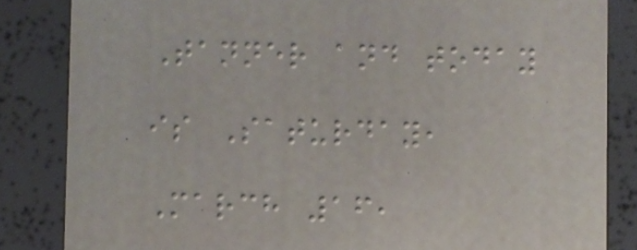Tanner and today
is Saturday,
March 16,
